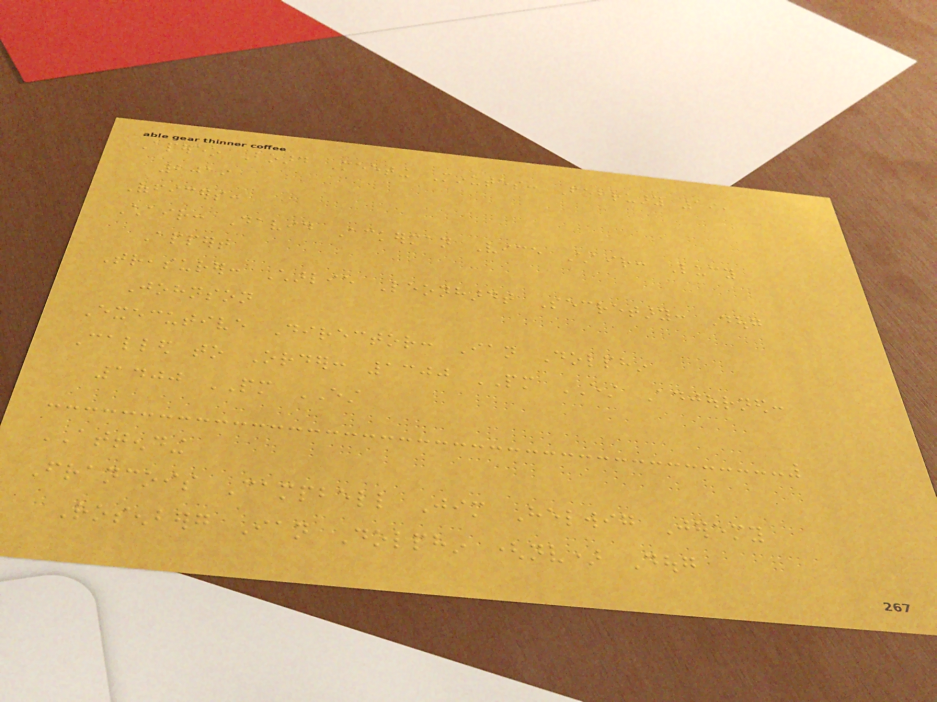Apereo Board Meeting Minutes: February 19,
2019
Officers:
Chair: David Ackerman Vice Chair: Lucy
Appert
Treasurer: Charlie Leonhardt Secretary: Doug
Johnson
Executive Director: Ian Dolphin
Called to Order: 1300 PM EST Adjourned:
1400 PM EST
ATTENDING
Francois Campbell Jim Helwig Jeremy
Rosenberg Ian Dolphin (nv) Doug
